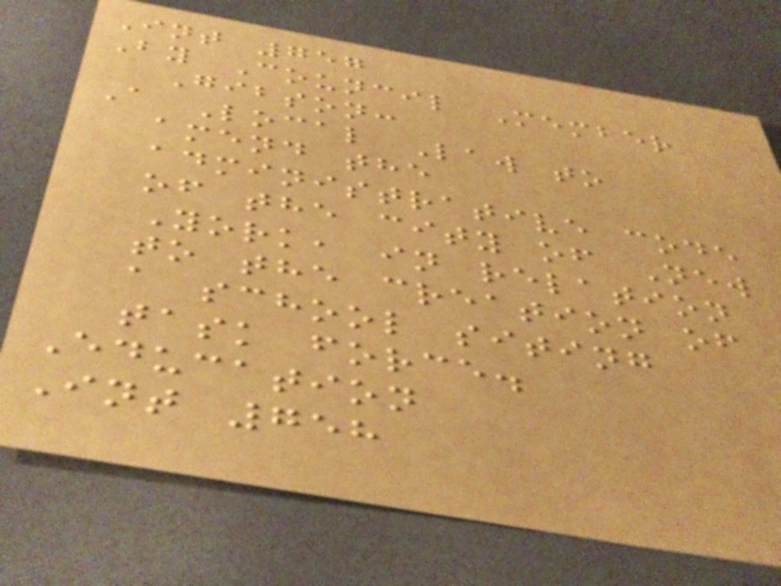Int 757
By Council Member
Gibson:
A Local Law to
amend the
administrative code
of the city of New
York, in relation
to the creation of
a school siting
task force.
Education
Int 758
